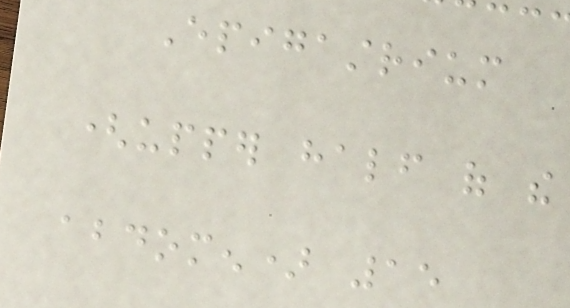Epigastrium
(upper half of the
abdomen) 15
